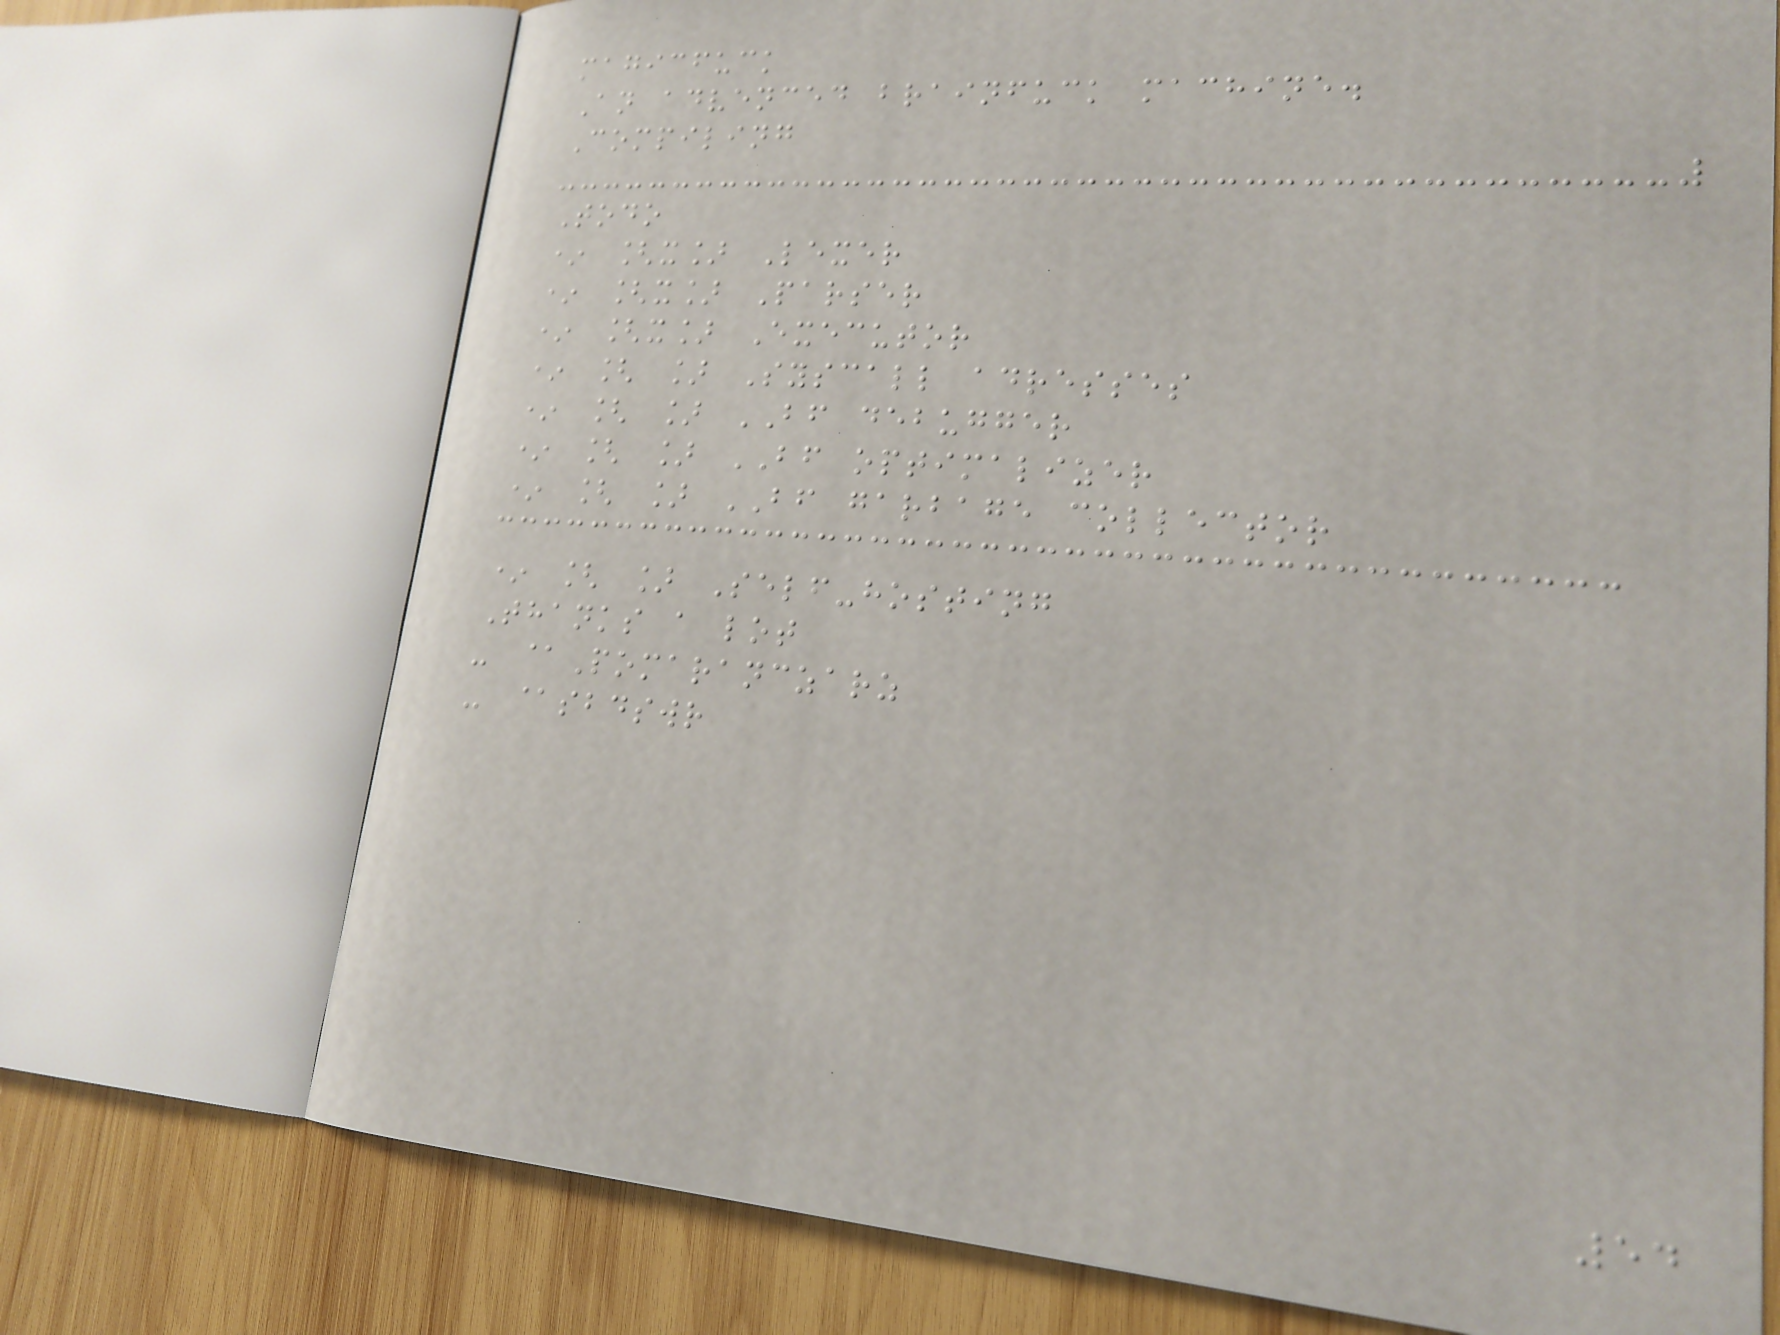magicfuck
An advenced brainfuck machine.
Compiling
Todo
* [x] Lexer
* [x] Parser
* [x] Executor
* [ ] Syscall adresses
* [ ] BF debugger
* [ ] BF optimalizer
* [ ] BF garbage collector
* [ ] Self-hosting
Thanks a lot
- @Pomaranczarz
- @sbdswr
54
